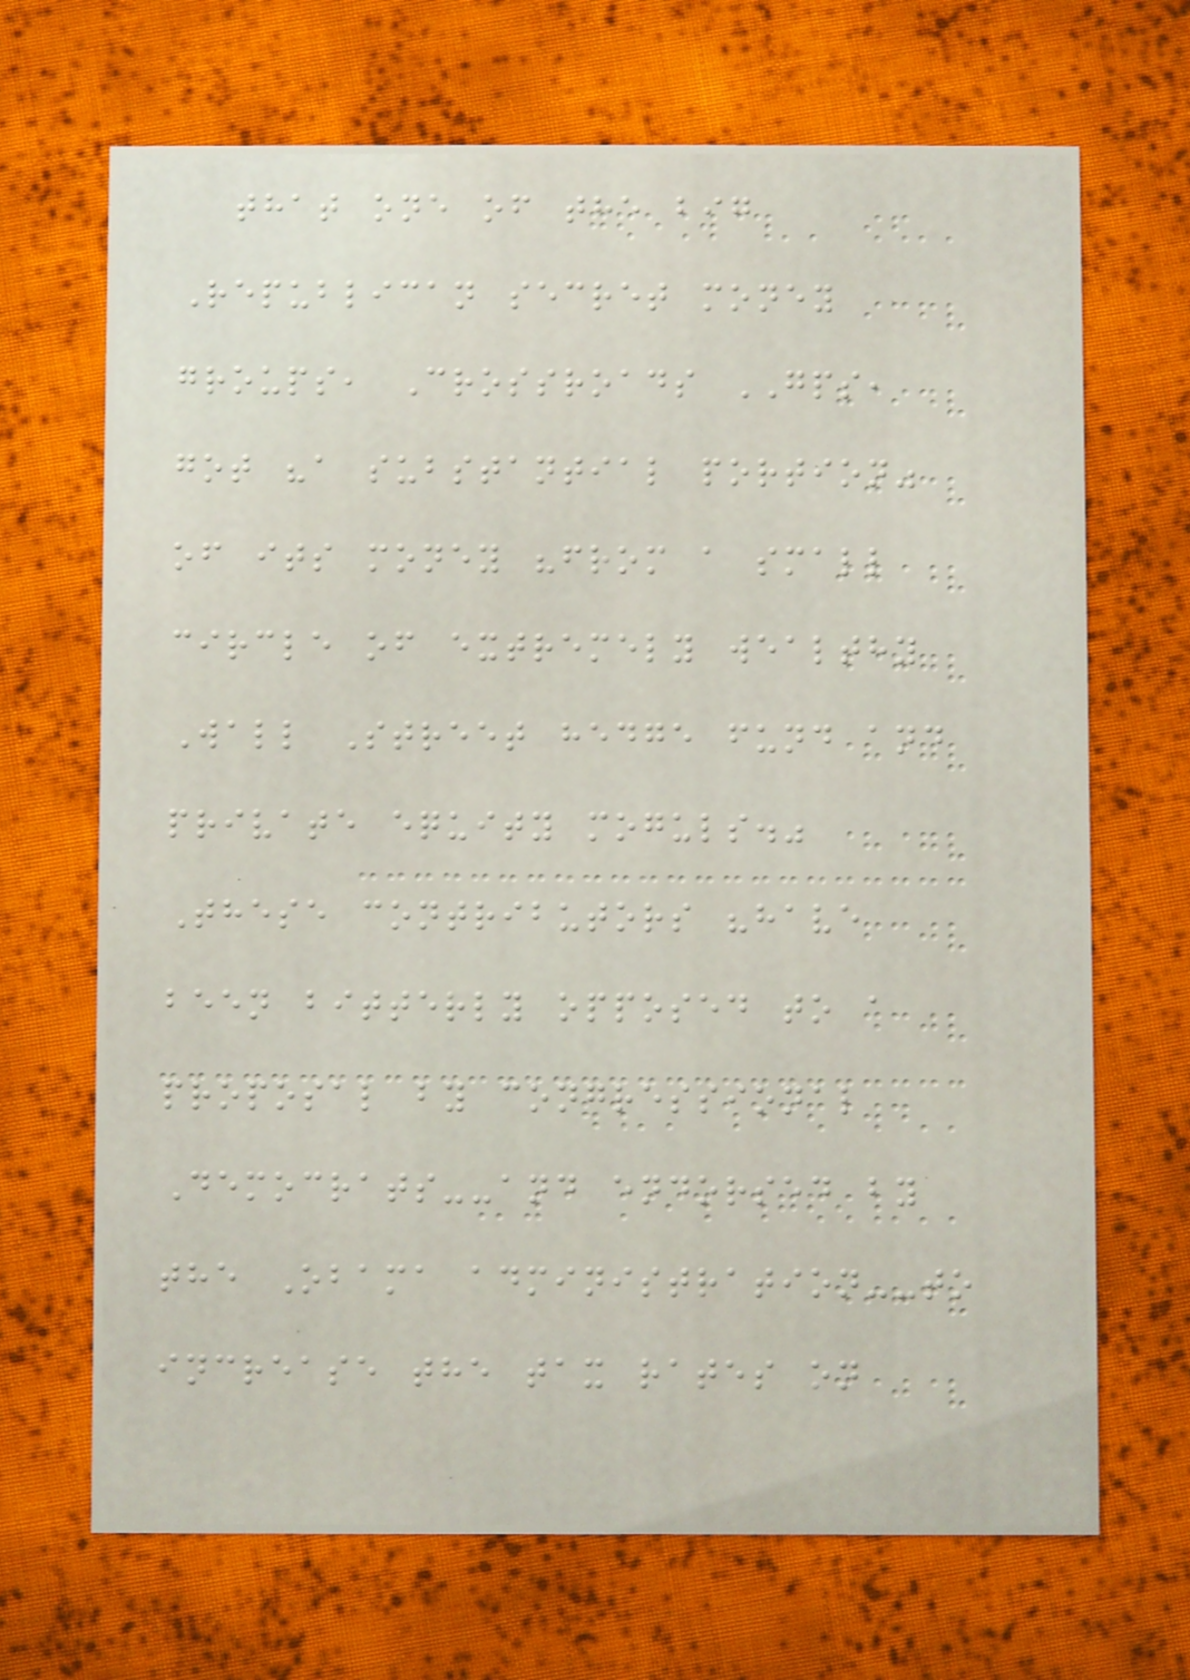that one of the big
Republican secret money
groups, Crossroads GPS,
got "a substantial portion"
of its money "from a small
circle of extremely wealthy
Wall Street hedge fund and
private equity moguls."
These contributors "have
been bitterly opposed to a
proposal by congressional
Democrats--and endorsed by
the Obama administration--to
increase the tax rates on
